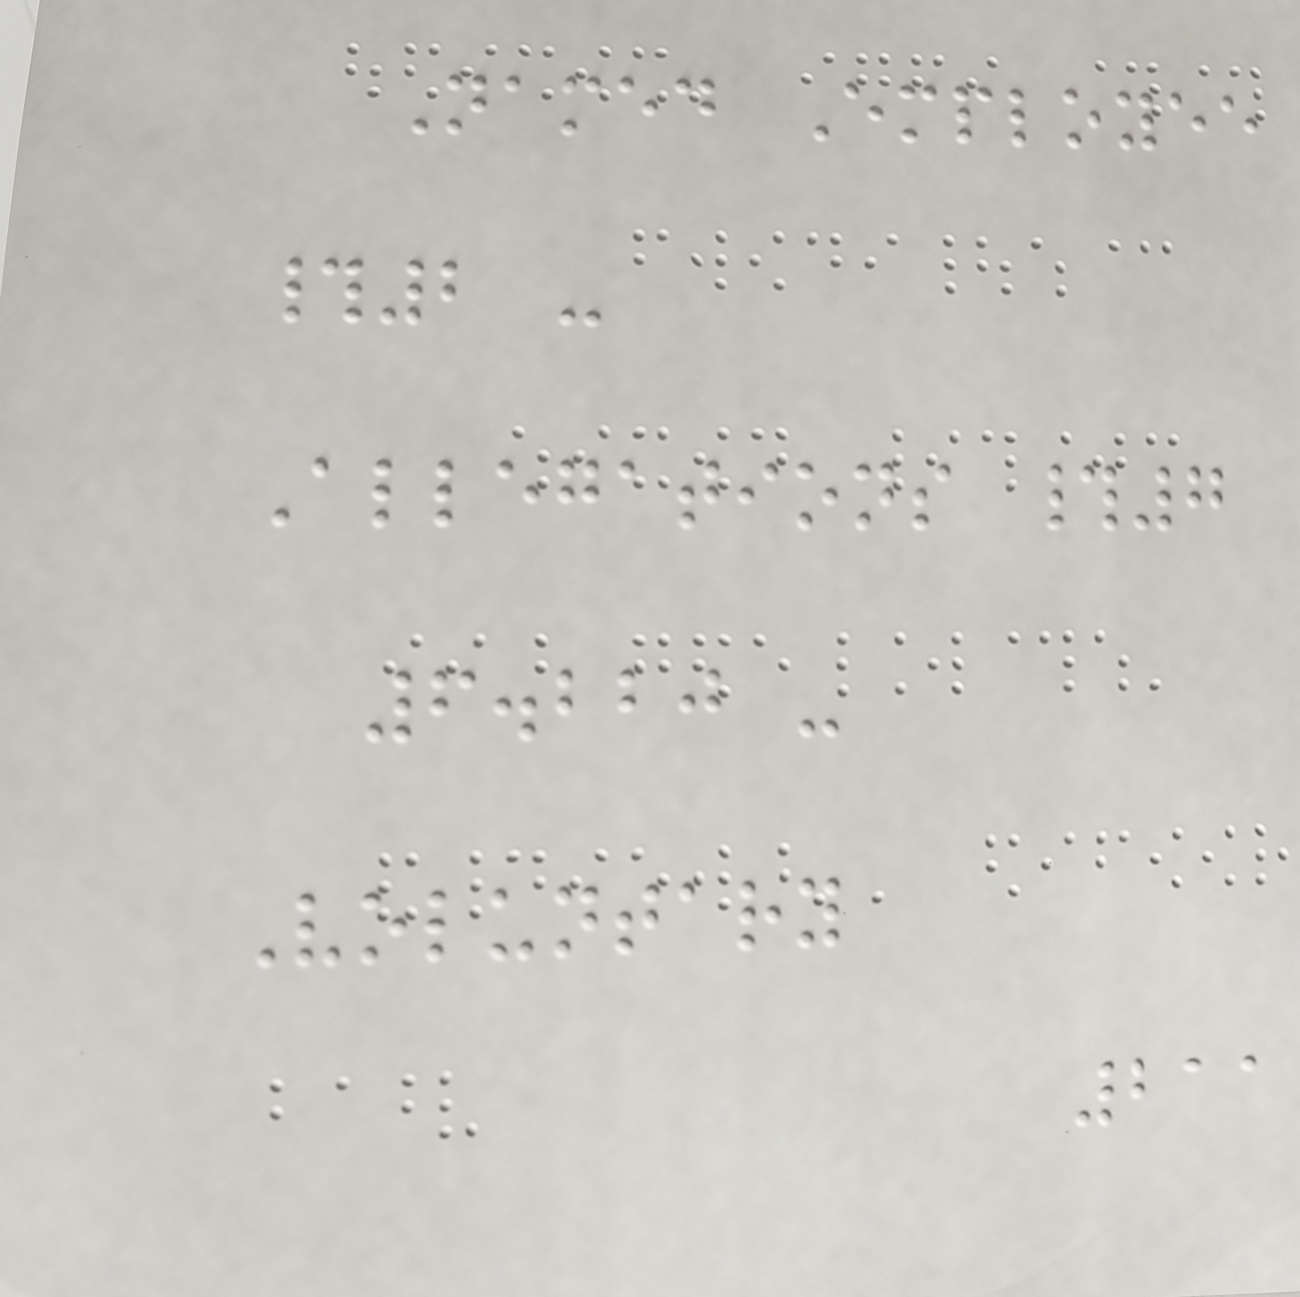Named Employee
#2 -
Allegations #7
6.220 -
Voluntary
211
